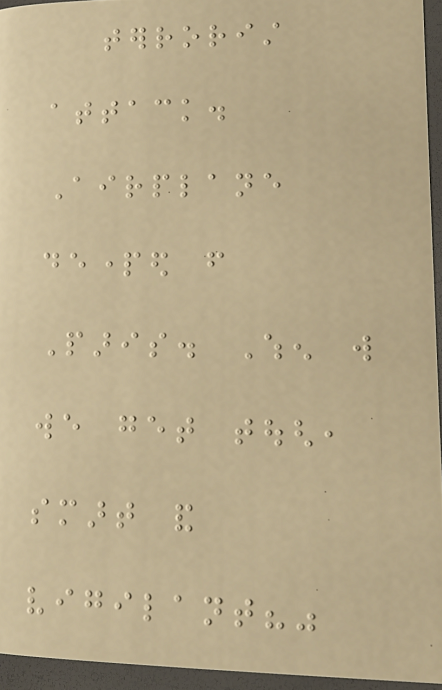terrorist
attack.
Airplane
departed from
Paris. When will
we get tough,
smart and
vigilant?"
